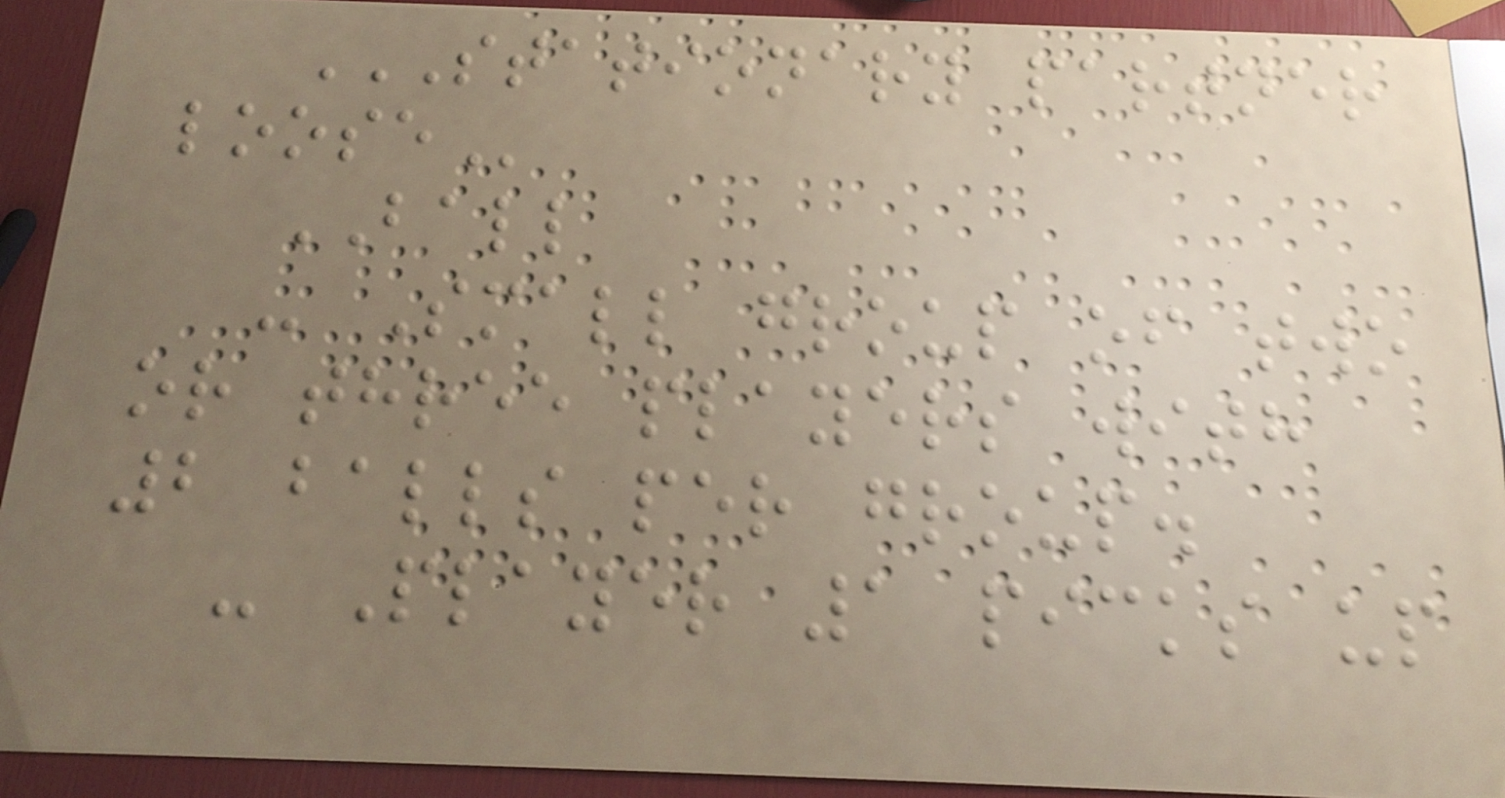STATIONARY PARTNER
LOOSE
BALL
- Small group of two
or three players with
2 balls per group.
- Player 1 picks up
